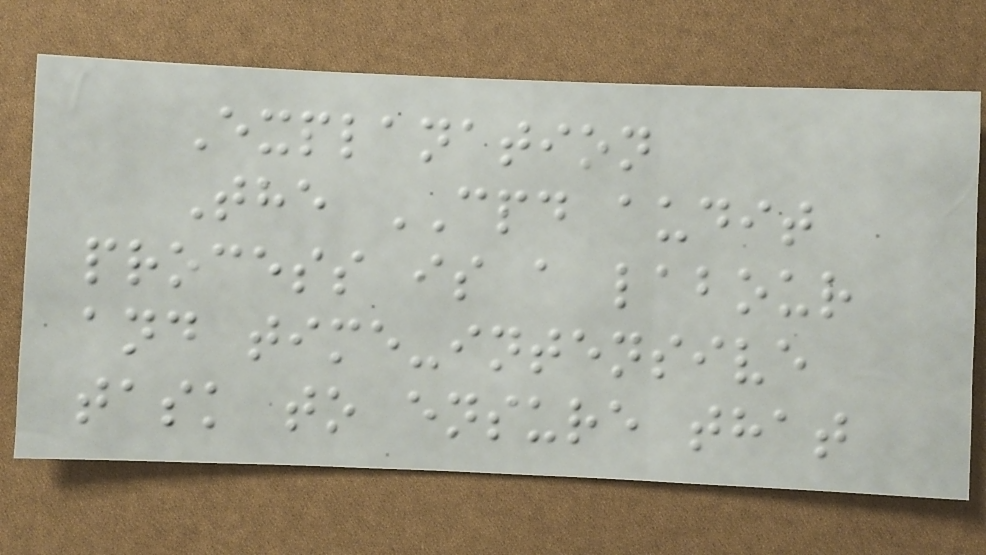Explanation
The CPD audit
process is a labour
and time-intensive
task to ensure that
